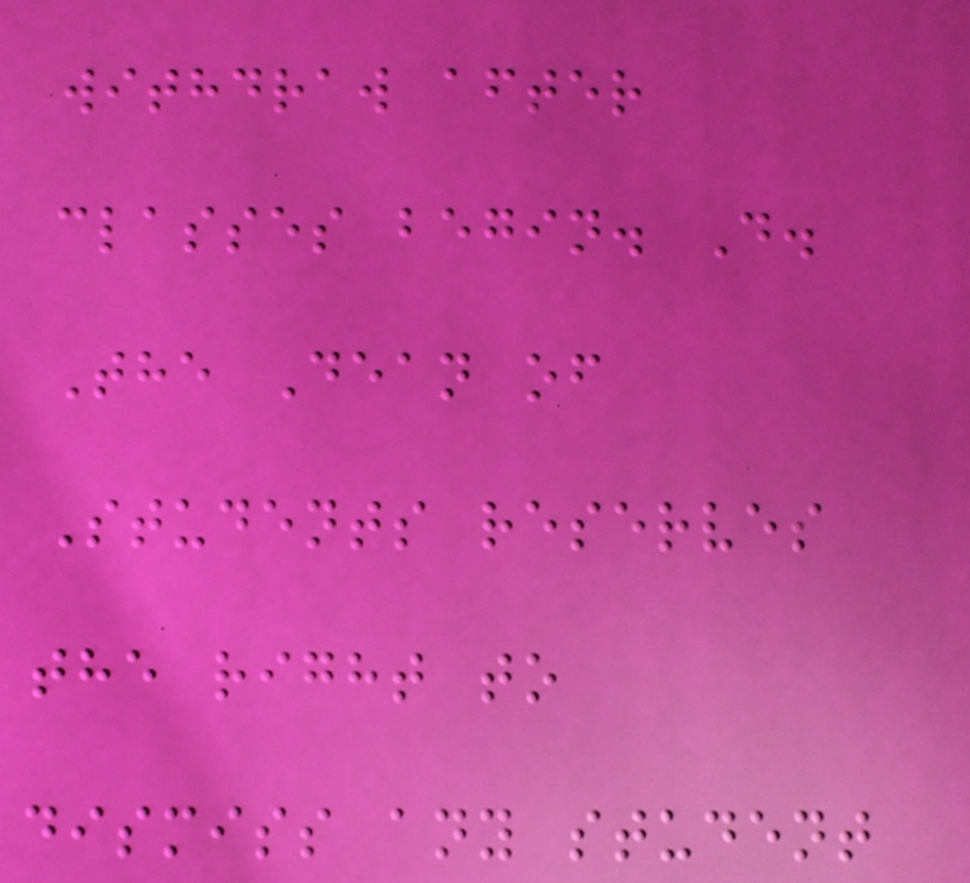withdraw after
classes begin. D.
The Dean of
Students reserves
the right to
dismiss any student
